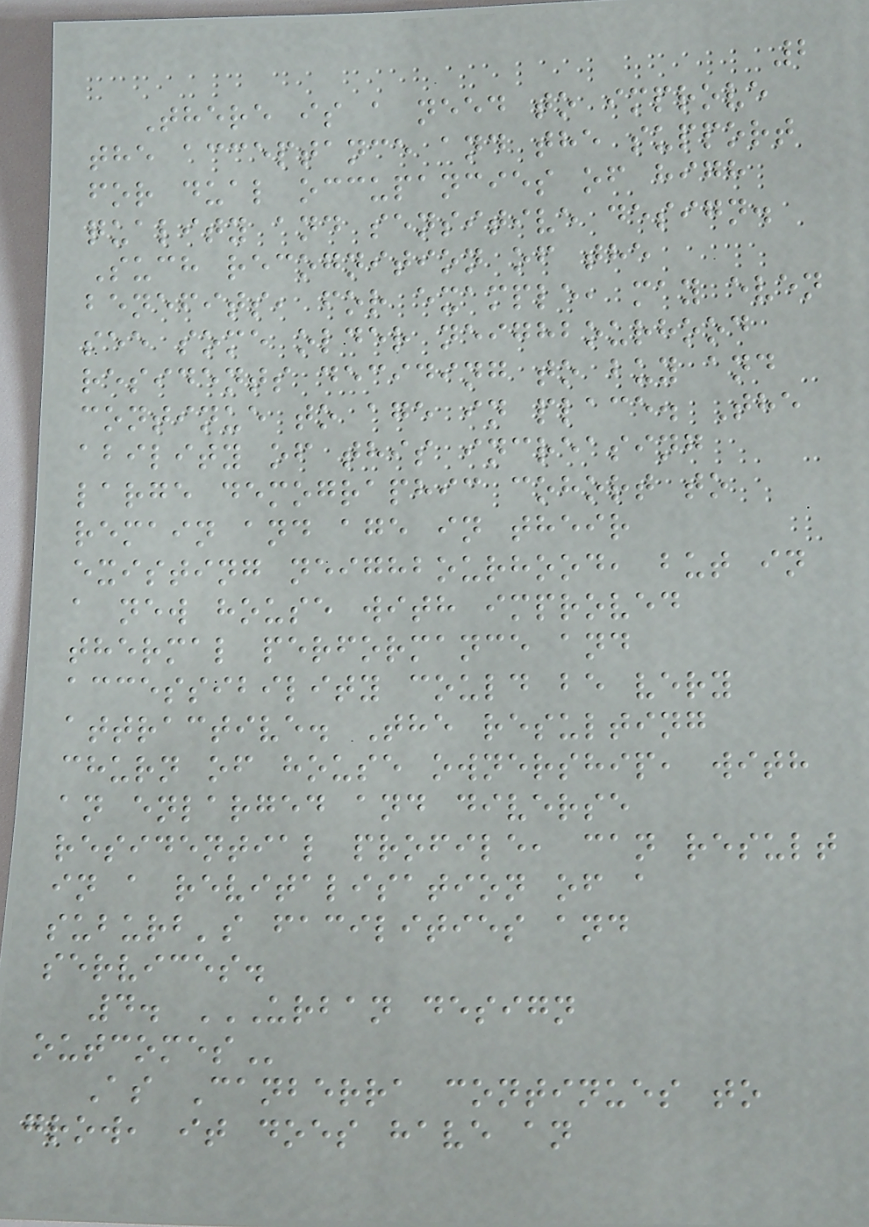2
There is a need to improve
the acceptance and the support
for dual occupancies of high
quality and sensitive design.
Such recognition of the
benefits, for example, may even
see some older neighbourhood
residents deciding to buy and
continue to age in place. The
ability of this increasing
large demographic cohort to
remain and age in their
existing neighbourhood, but in
a new house with improved
thermal performance and
accessibility could be very
attractive. The resulting
churn of house ownership, with
an enlarged and diverse
residential profile, can result
in a revitalisation of a
suburb's facilities and
services.
4. URBAN DESIGN
OUTCOMES
As Canberra continues to
grow, it does have an
